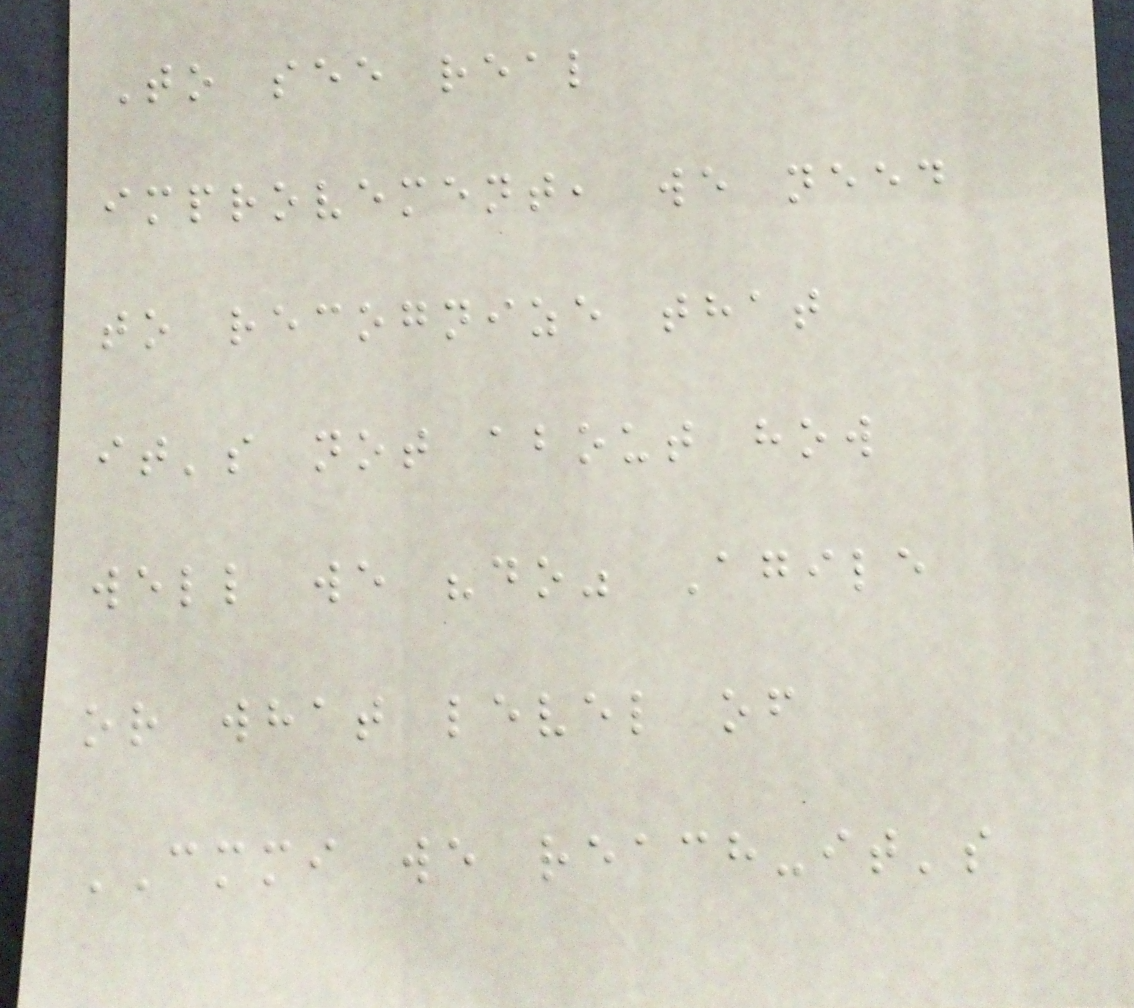To see real
improvement, we need
to recognize that
it's not about how
well we "do" Agile
or what level of
CMMI we reach-it's
